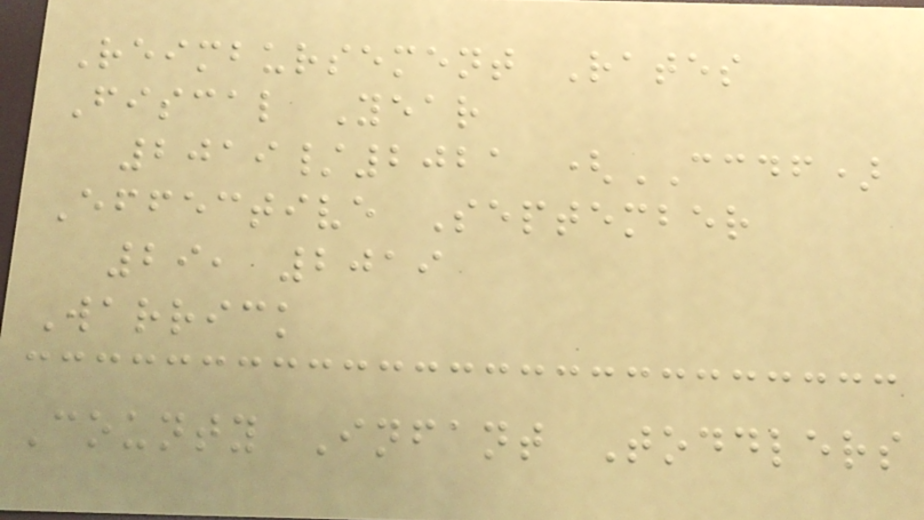Reimbursement Rates
Fiscal Year
2019/2021 (CCDF)
Effective September
29, 2019
Warrick
County Infant Toddlers
